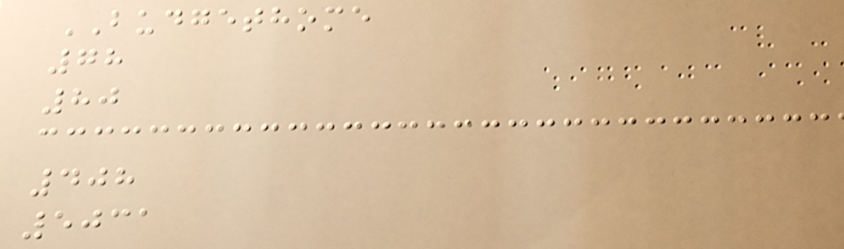BUDGETHOME
78
80
408
5031
